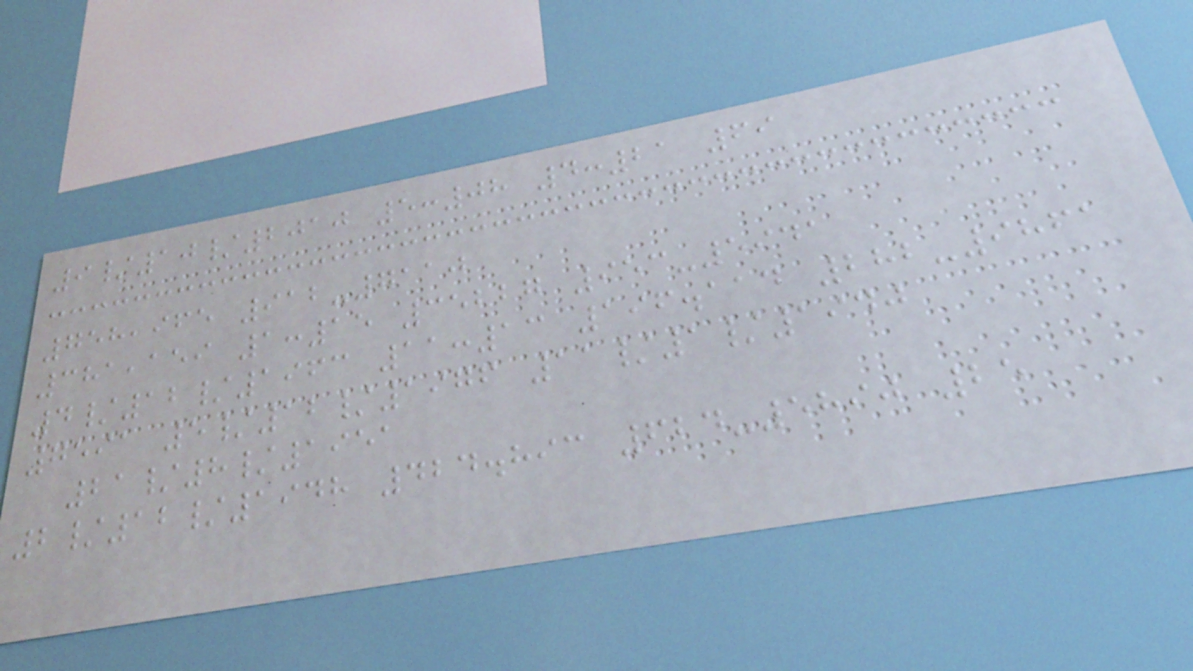9/10/2010 5:08 4:21 69
758,965 912-7110
381,159 1:15 35227 953-5941
4/12/1963 11:13 196.114 282-9861
7591 5/12/1976 11/1/1940
21/8/1951
2/12/1948 424.893 624-5890 25
